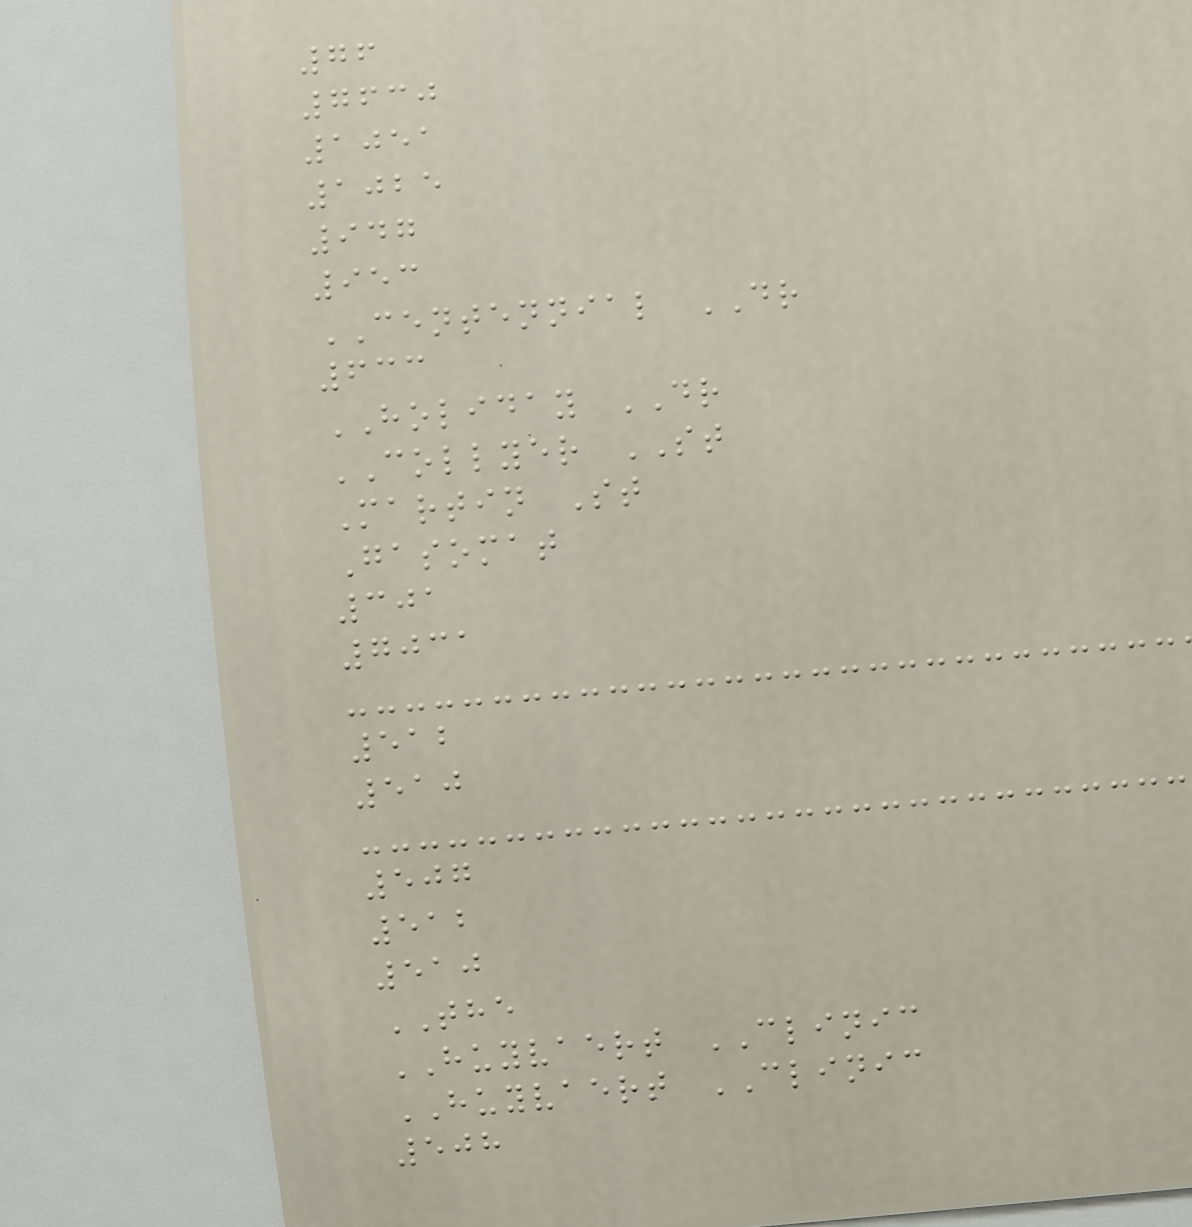76
7630
1051
1025
947
953
CENTENNIAL DR
633
HOLIDAY DR
COLLYER ST
Martin St
Gasomat
301
7031
512
510
507
512
510
THE
HUYVAERT CLINIC
HUYVAERT CLINIC
508
